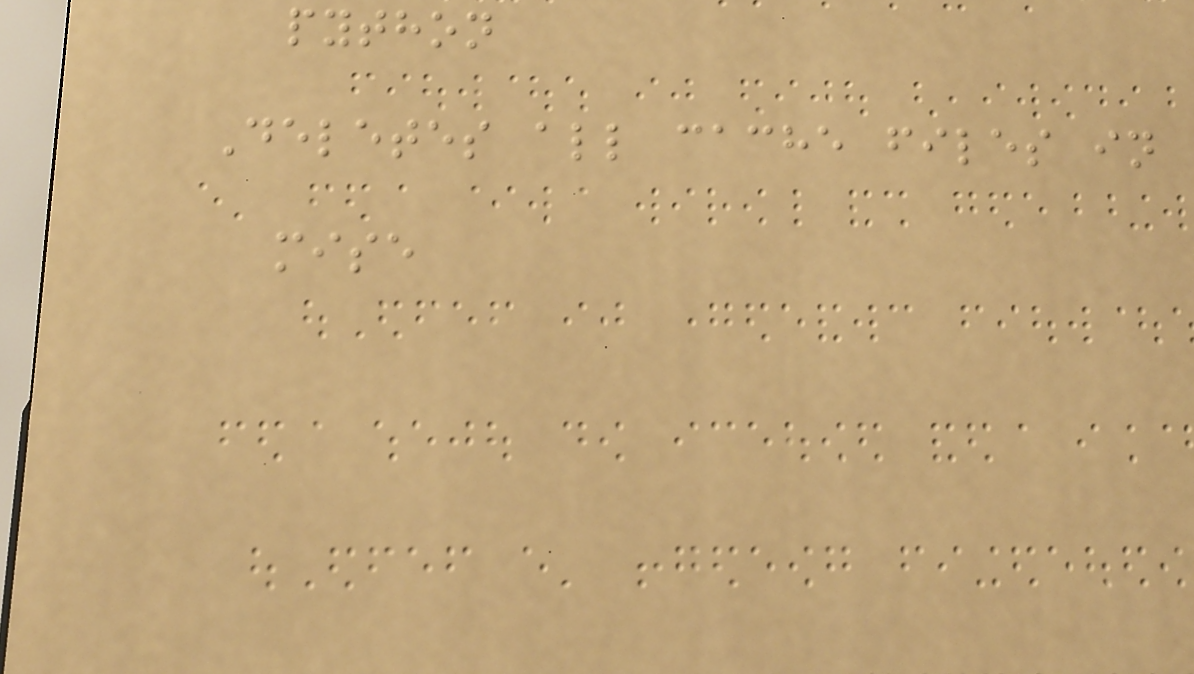python
Deletes all cache files in
mise
